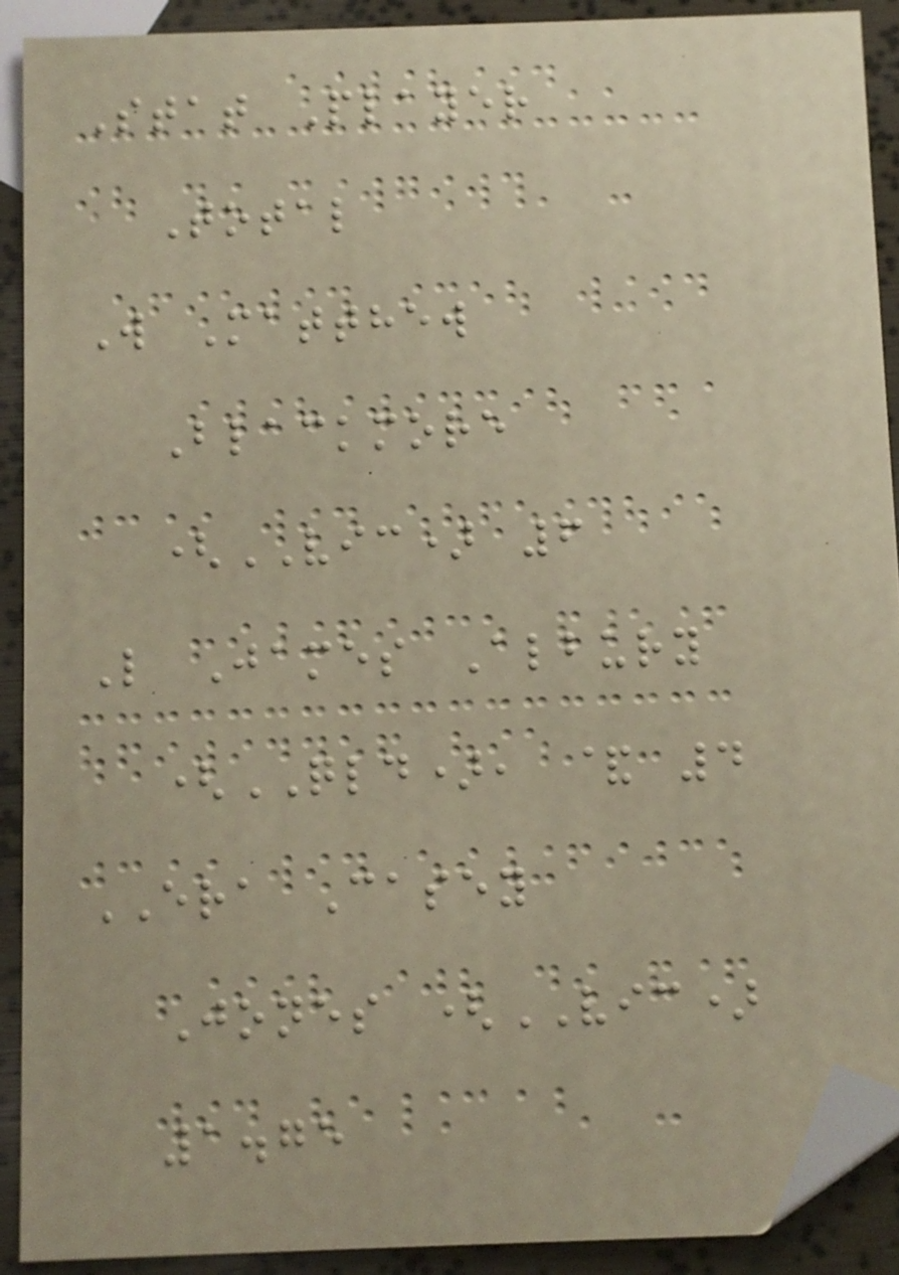Stat Player
Total
W Matthew
Blackmore
(VIC) 6
L James Albury
(QLD), & 4
ERA Casey
Jones (VIC)
1.75
